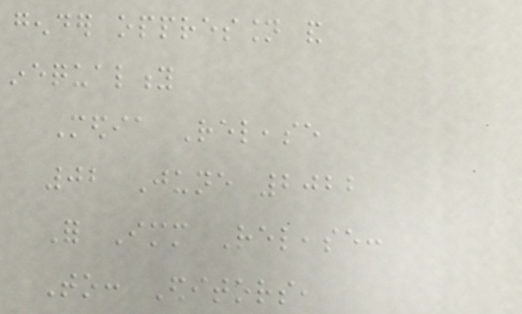gender oppression and
inequality
Media Release
02 June 2022
For Immediate Release:
To: Editors,
